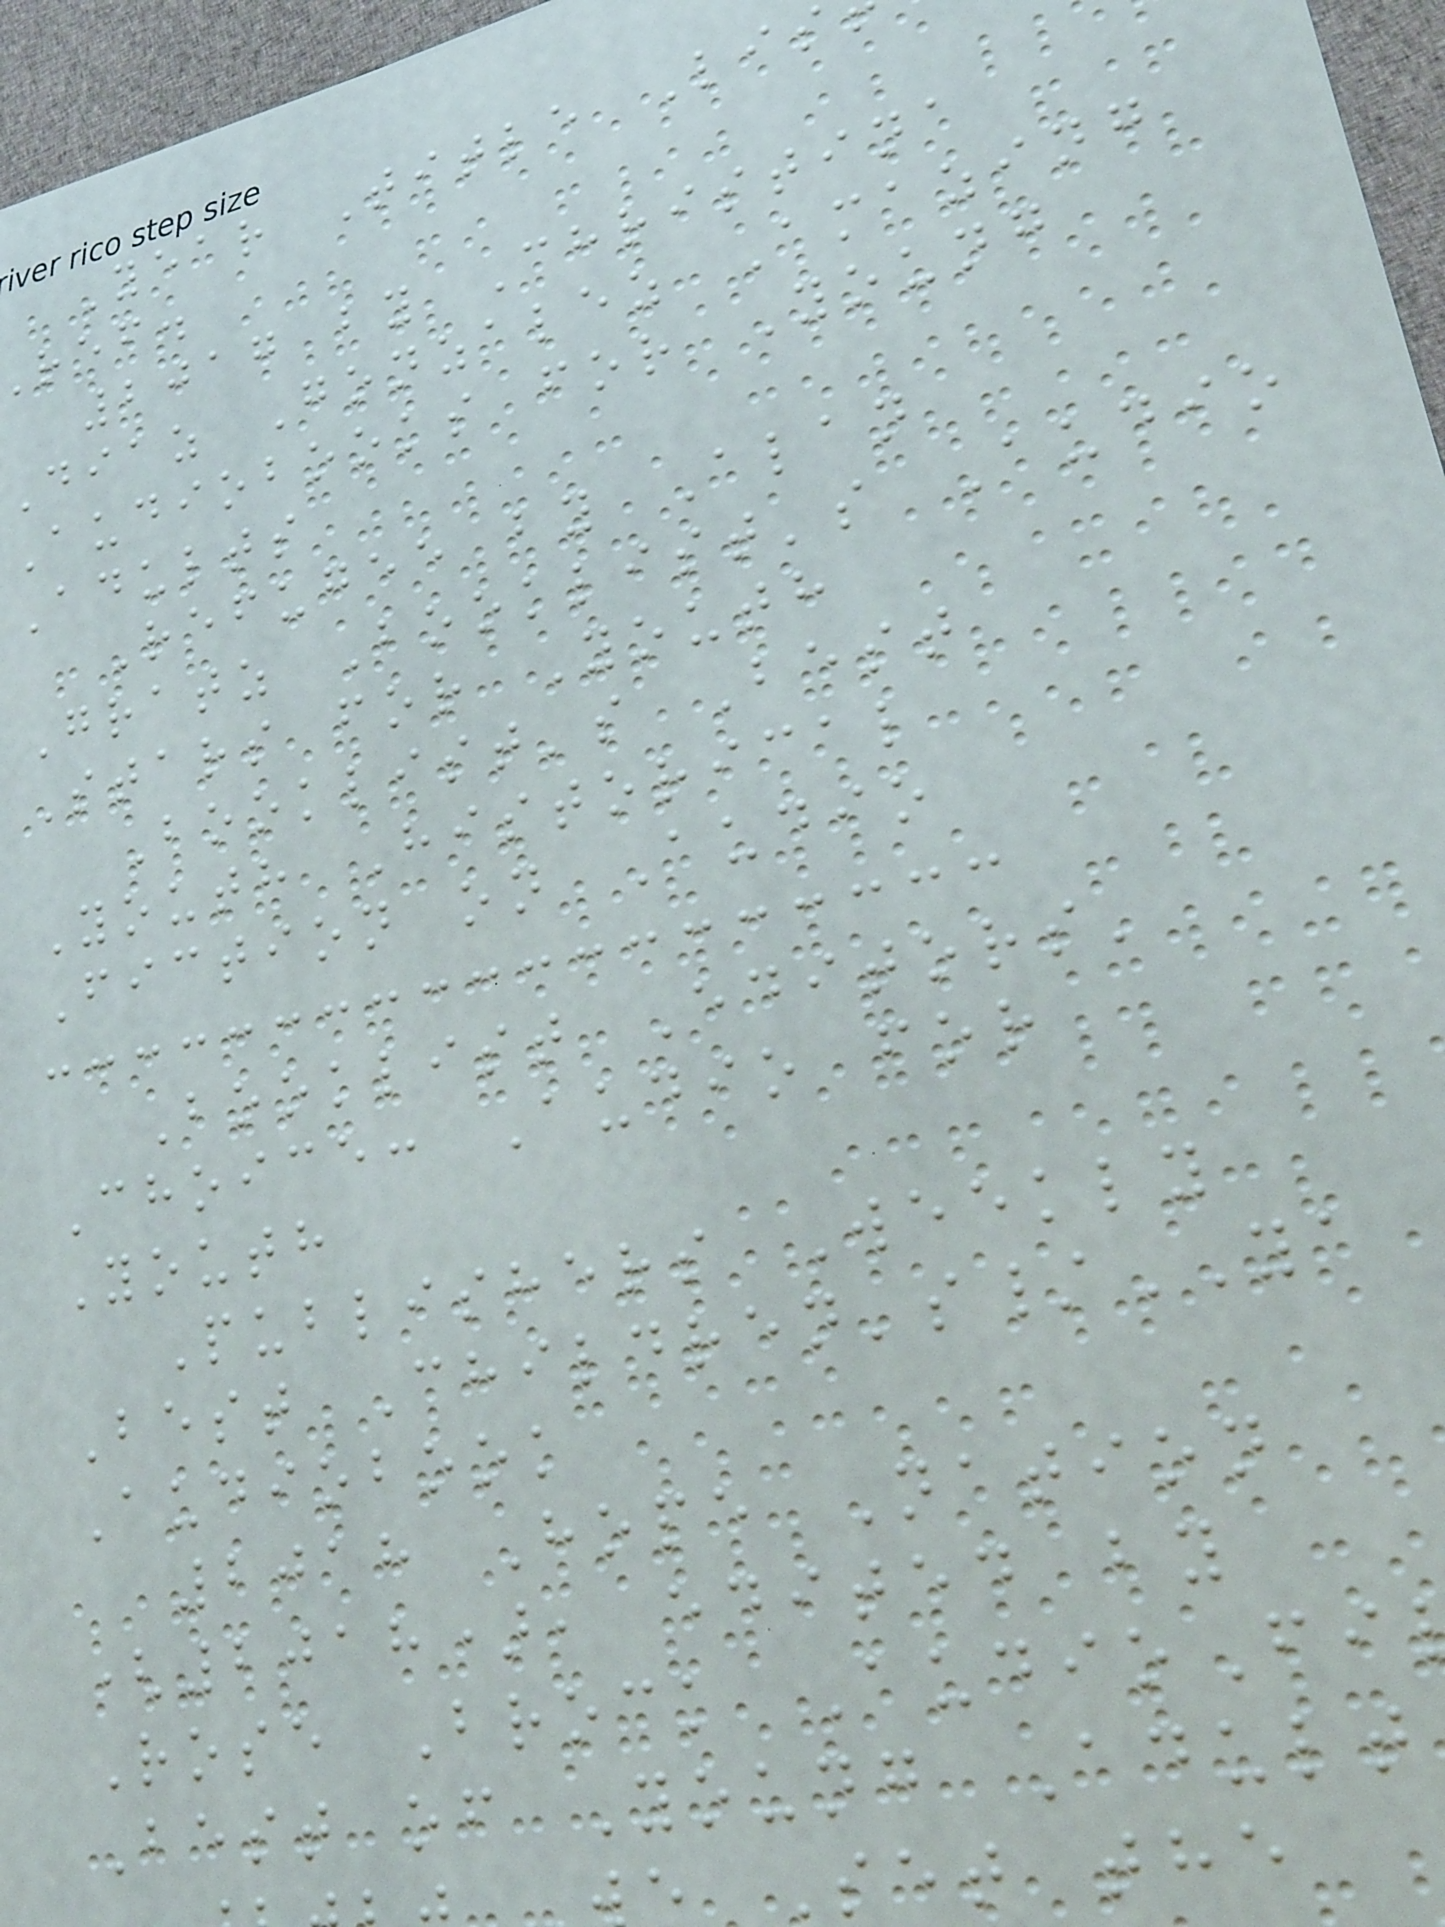Year Title Lis
ref.
2017 by Christina
Diaz Gonzalez Amazing
Audiobooks for Young
Adults
Refugee by Alan
Gratz Booklist's Audio
Stars for Youth
Booklist's Best
Youth Historical
Fiction on Audio
Booklist Editors'
Choice: Audio for
Youth
Publishers Weekly
Best Children's/YA
Audiobook
2018 Hope Nation
(2018), edited by
Rose Brock AudioFi
Best of Young Adult
Set the
